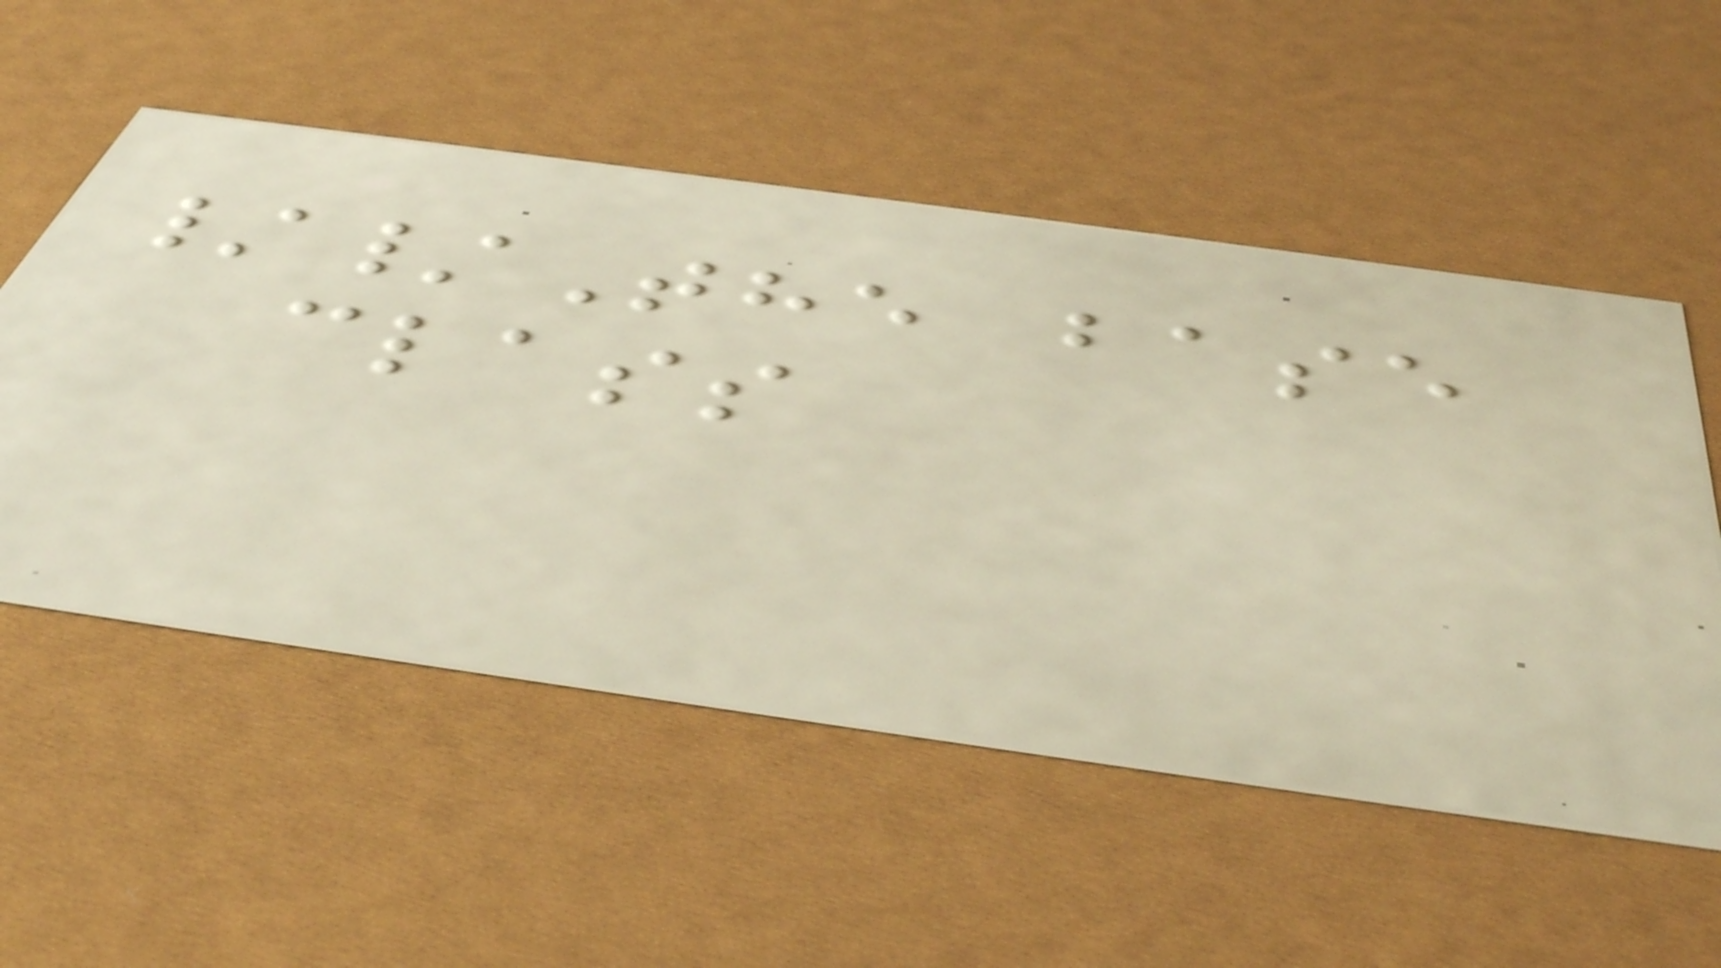//The base
class
